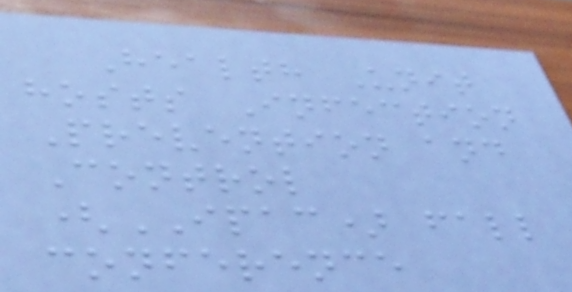Health Unit
hosts Infection
Prevention and
Control
(IPAC) fall
conference
